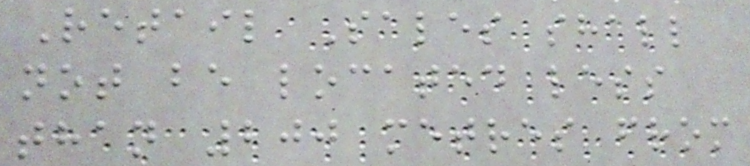Retail Sales shall
not be located less
than 200 metres from
